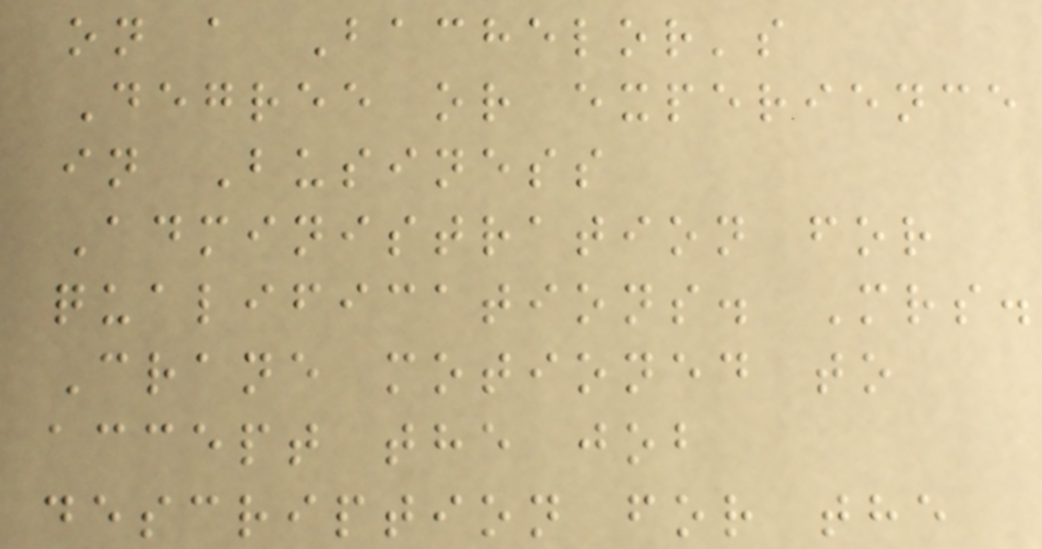on a Bachelor's
Degree or experience
in Business
Administration for
qualifications. Mrs.
Crane motioned to
accept the job
description for the
